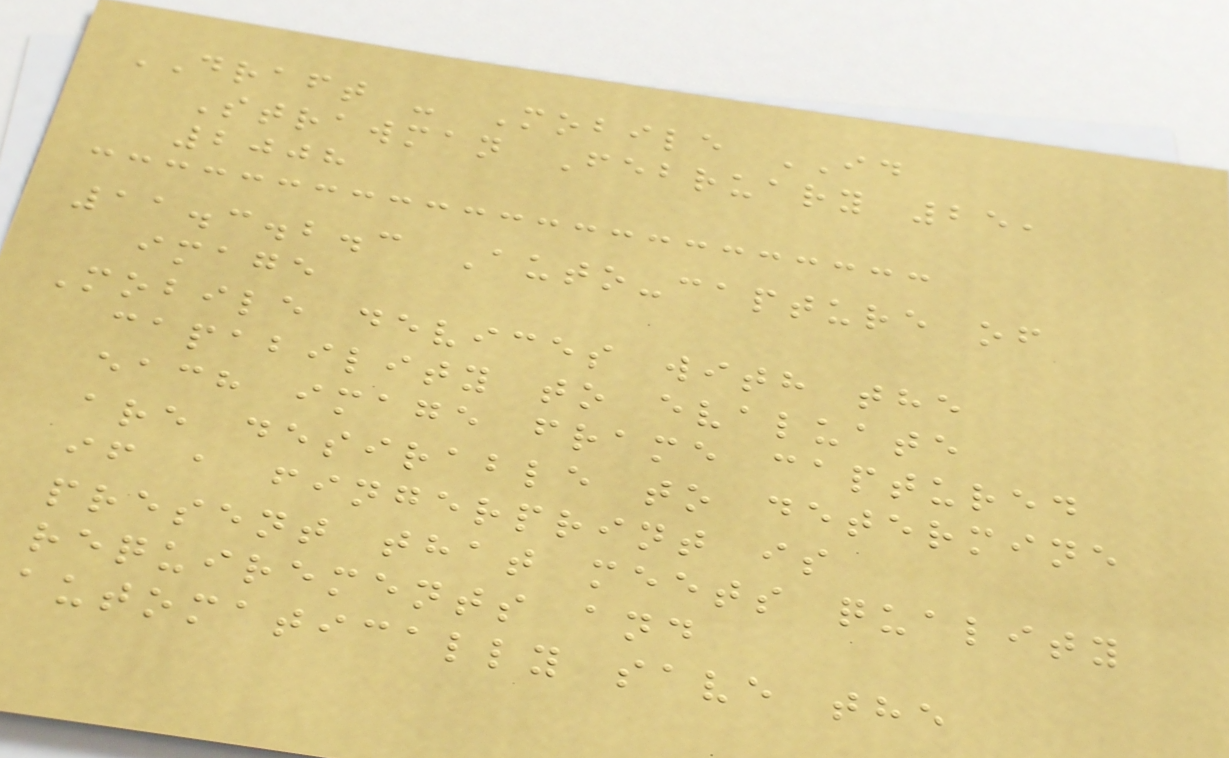DRAFT - Mobile ID
Strawman February 25,
2008
11.3.2.3 Auto-capture of
image
Mobile devices with the
capability to evaluate
each image frame captured
are desirable to determine
if a fingerprint is
present that meets quality
requirements and
automatically save the
